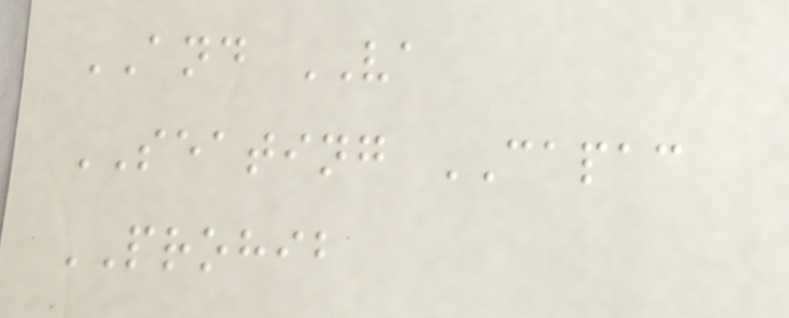AND VA
SEATING CAPAC
PROHIB
